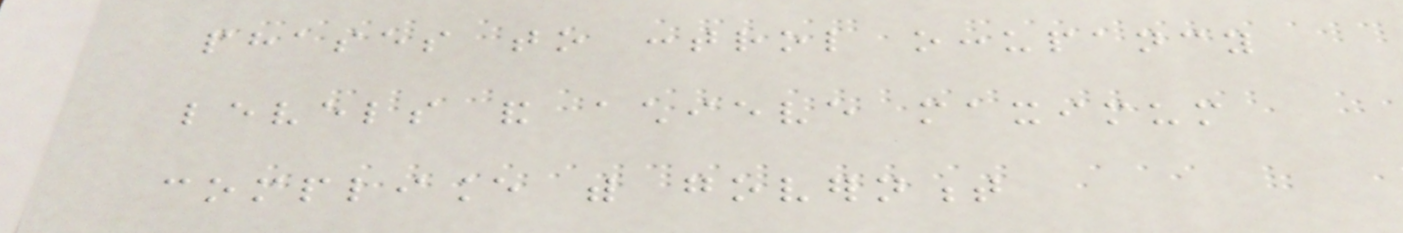phases to control occupancy
levels and achieve maximum
compliance with government
